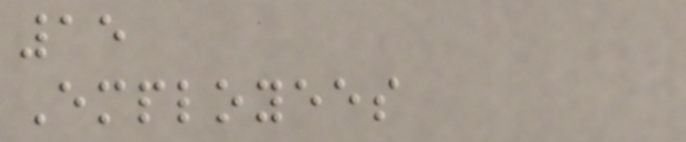15
Employees
